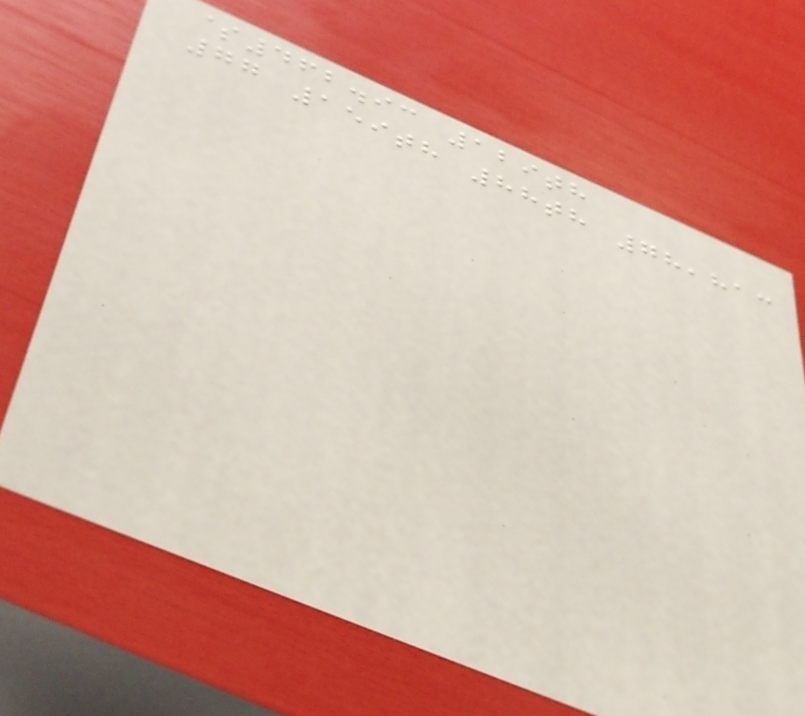$462.93 129th
77 159th 88th 78,813
